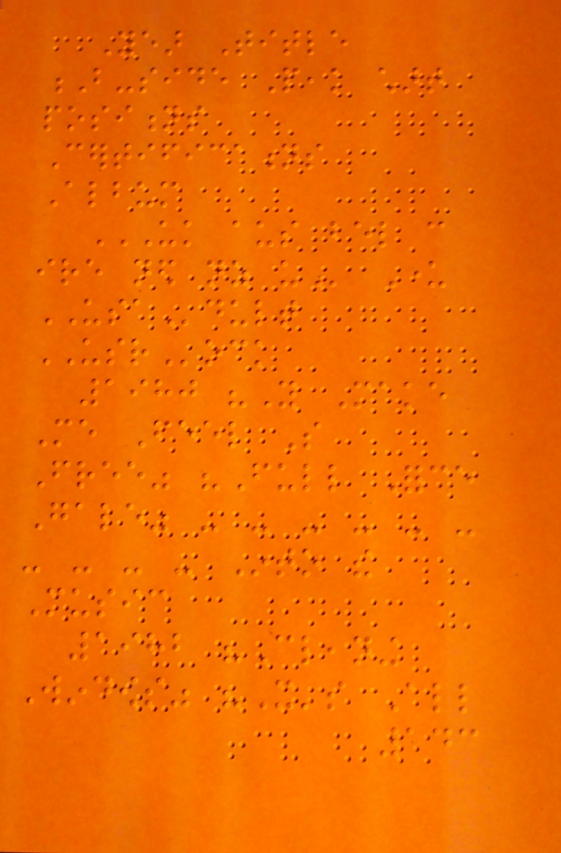Year Title
B-side Peak chart
positions
Certifications
Album
UK AUS BEL CAN
IRE NED NZ US Under
USAdult
USRock
1980 "You Make
Me Feel So
Free" "Full Force
Gale" - - - - - -
- - - - Into the
Music
1982 "Cleaning
Windows" "It's All
143
